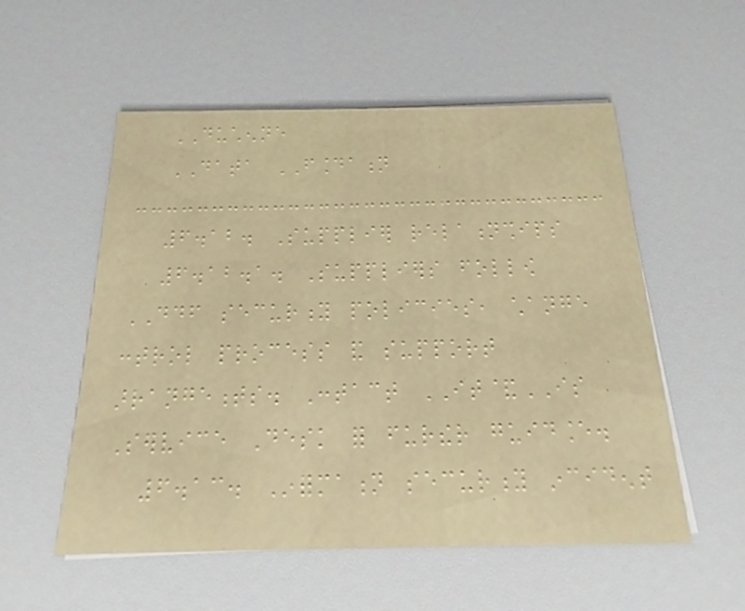DUCHENNE
DATA FOUNDATION
6.12. Supplier relationships
6.12.1. Suppliers follow
DDF security policies, change
control process and support
arrangements. Contact IT&IS
Service Desk for further guidance.
6.13. Information security incident
